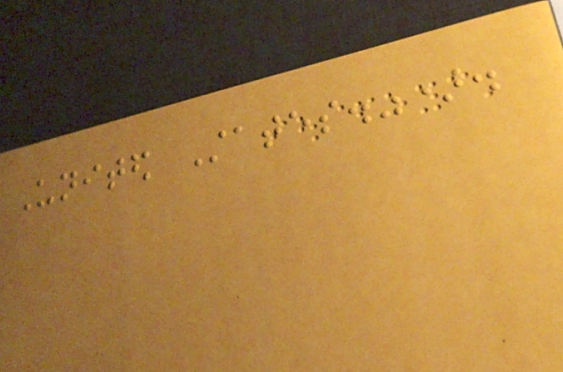United States.").
